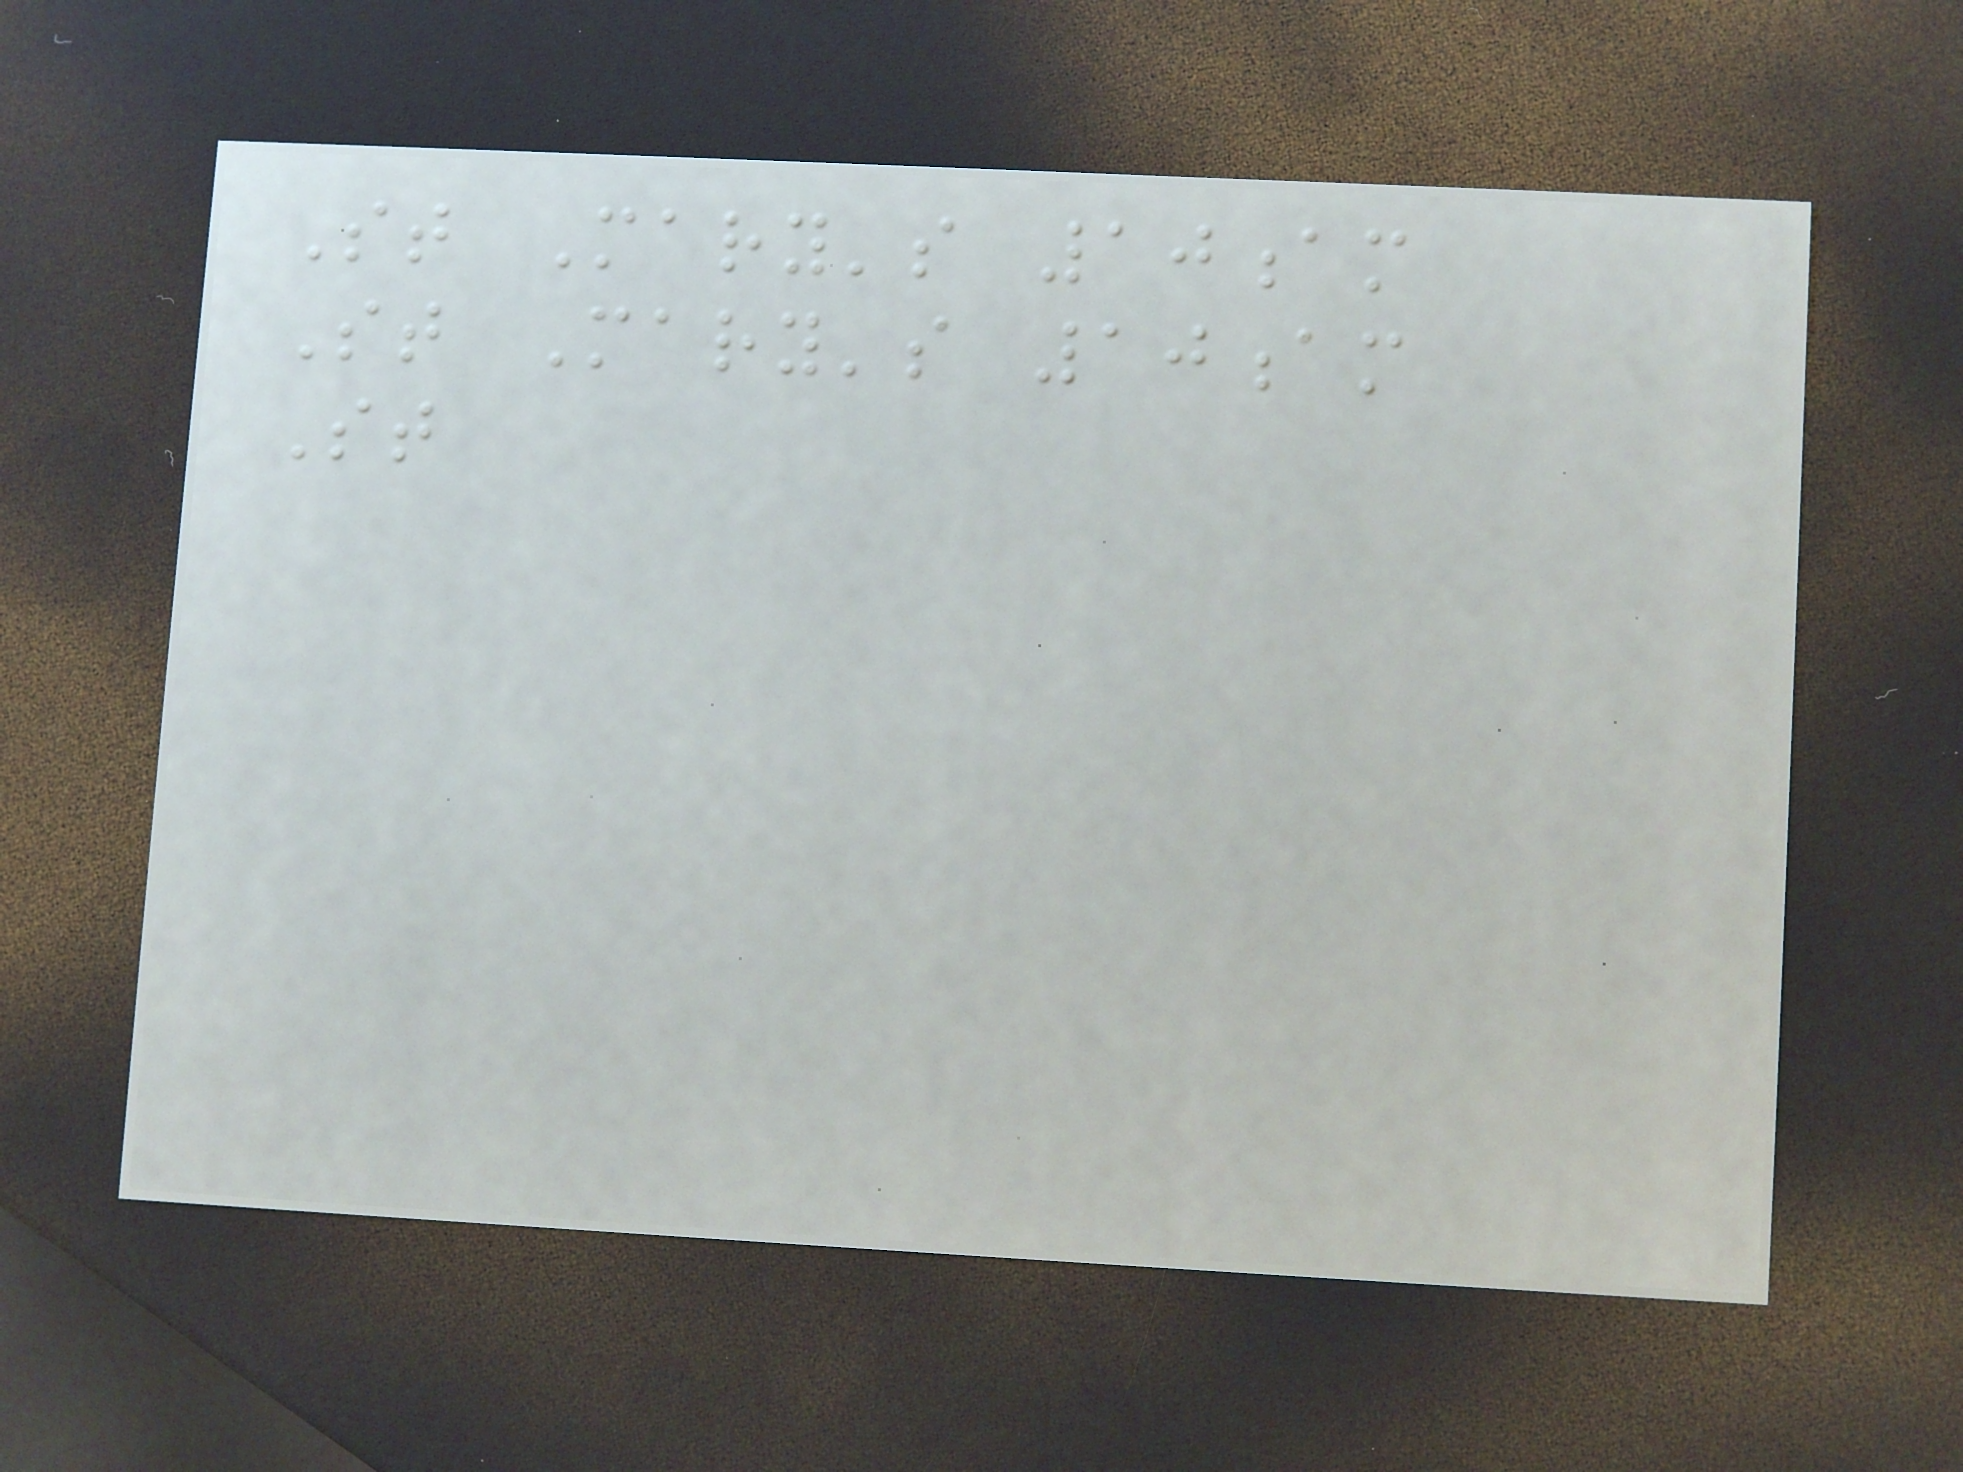St Mary's 10am
St Mary's 10am
St
